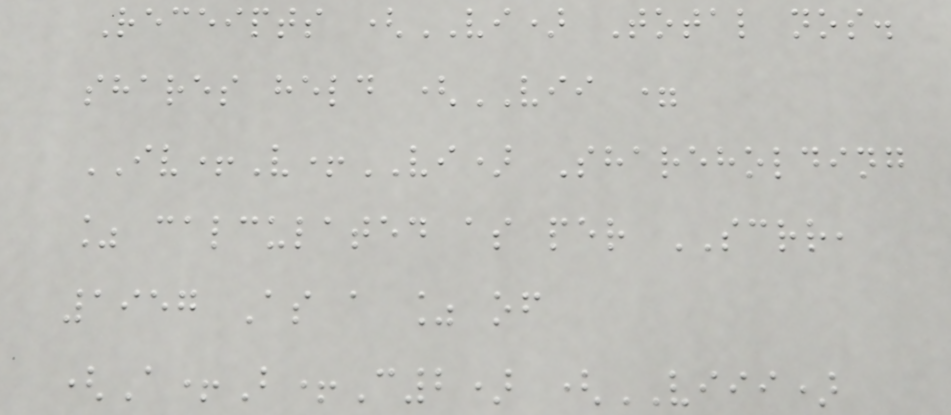Receipts (VI) Total nos.
shares held (VII =
IV+V+VI) Shareholding
% calculated as per SCRR,
1957 As a % of
(A+B+C2) (VIII)
